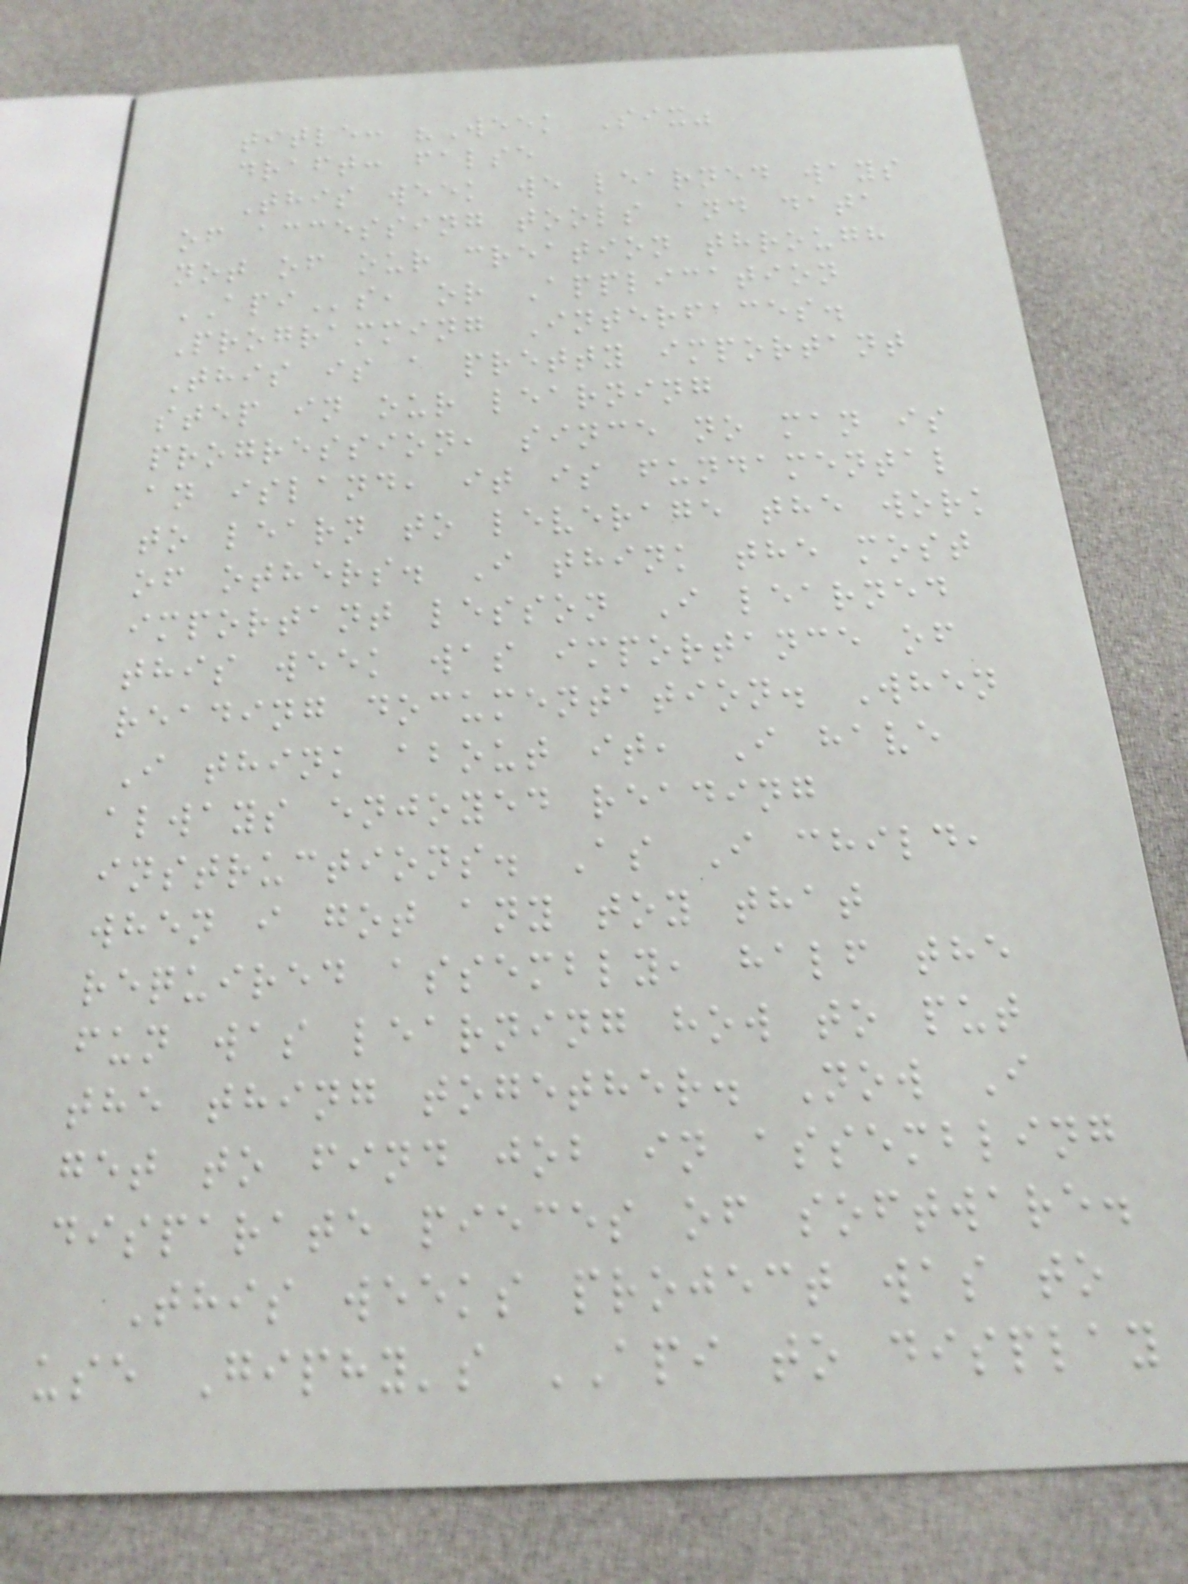title: "Week Six"
draft: false
This week we learned ways
of accessing tools and data
not of our creation through
APIs, or Application
Programming Interfaces.
This is a pretty important
step in our learning
progression, since no man is
an island, it is fundamental
to learn to leverage the work
of others. I think the most
important lesson I learned
this week was importance of
reading documentation. When
I think about it, I have
always enjoyed reading
instructions. As I child,
when i got any toy that
required assembly, half the
fun was learning how to put
the thing together. Now I
get to find job in assembling
disparate pieces of software.
This weeks project was to
use Giphy's API to display
